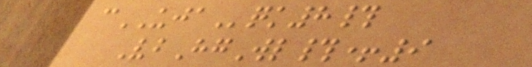cUJAqk8#
VbHgWl#+9
